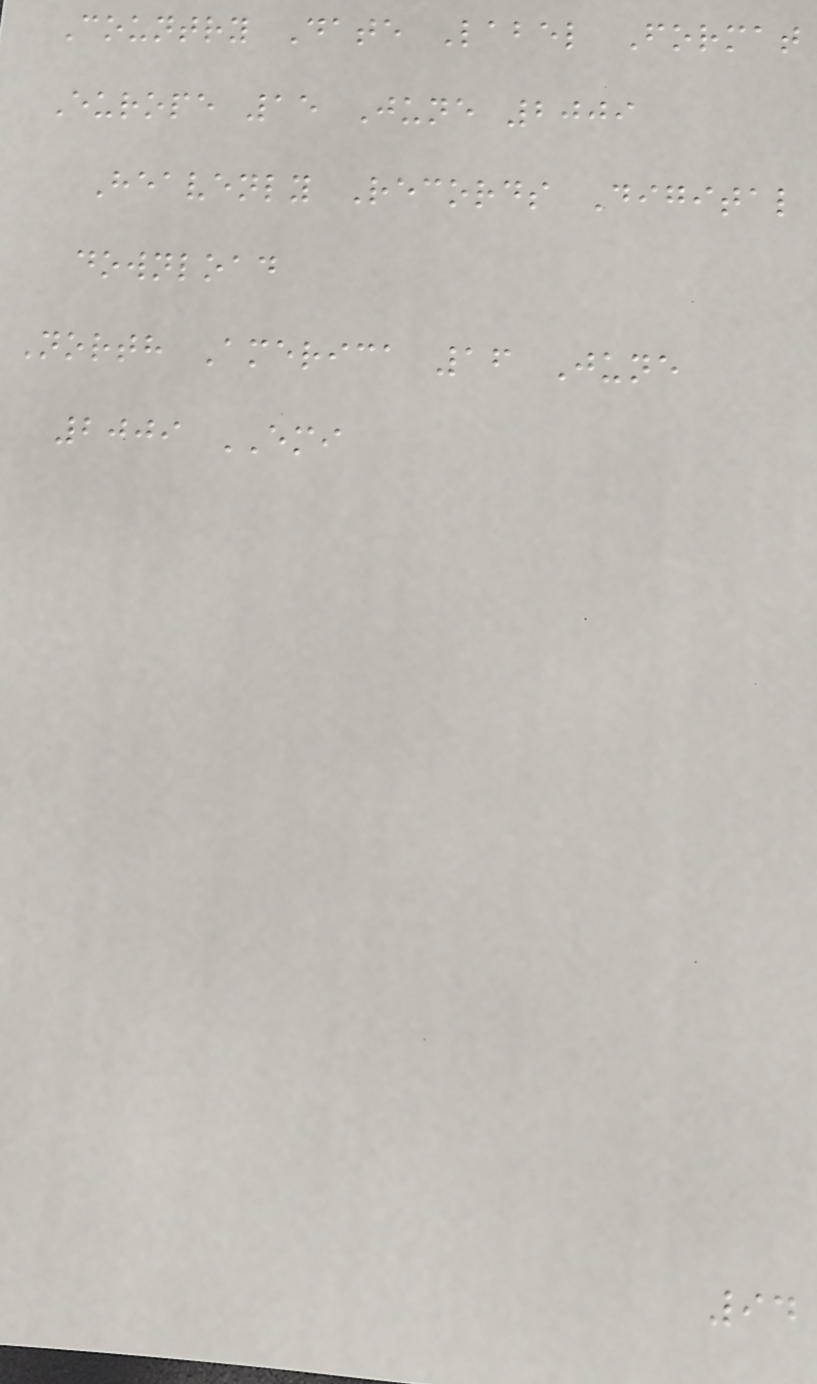Country Date Label Format
Europe 15 June 2009
Heavenly Records Digital
download
North America 16 June
2009 EMI
94
